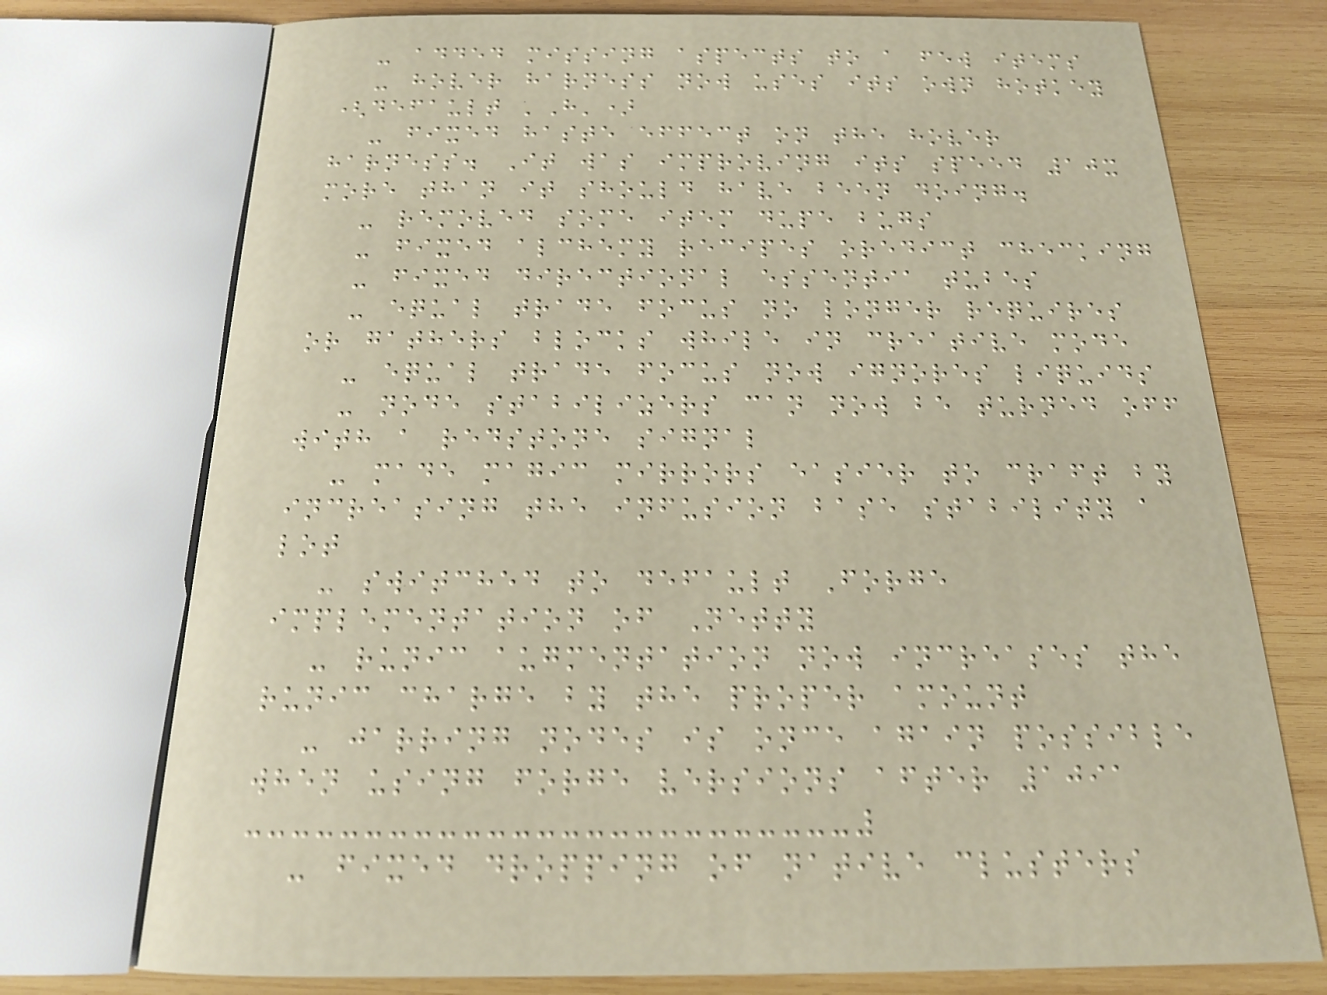- added missing aspects to a few items
- hover harness now uses its own hotkey
(default 'H')
- fixed haste effect on the hover
harness. It was improving its speed 10x
more than it should have been doing.
- removed some item dupe bugs
- fixed alchemy recipes oredict checking
- fixed directional essentia tubes
- equal trade focus no longer requires
or gathers blocks while in creative mode
- equal trade focus now ignores liquids
- node stabilizers can now be turned off
with a redstone signal
- made magic mirrors easier to craft by
increasing the infusion base stability a
lot
- switched to default Forge
implementation of Netty
- runic augmentation now increases the
runic charge by the proper amount
- jarring nodes is once again possible
when using forge versions after 1091
- fixed dropping of native clusters
